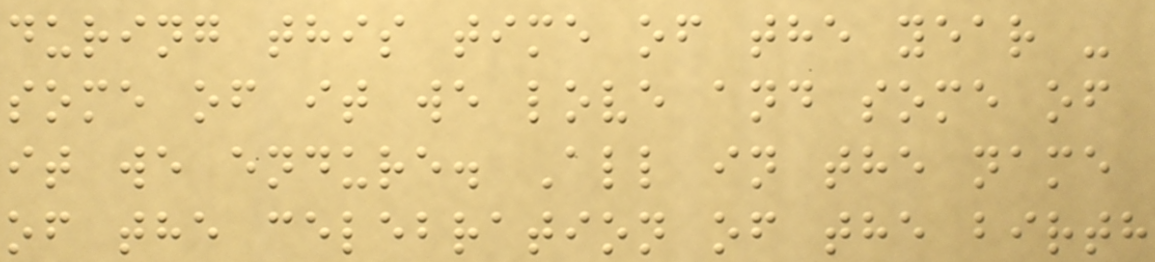during this time of the year -
some of it we love and some of
it we endure. All in the name
of the celebration of the birth
